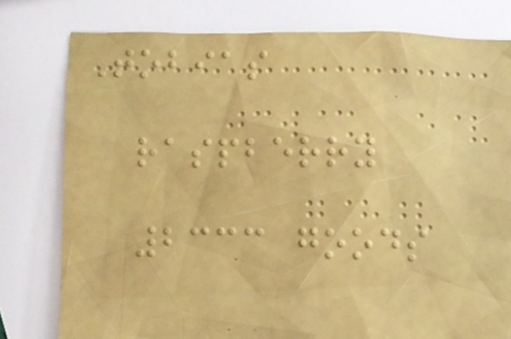Tobias
raspberry
2333 goods
